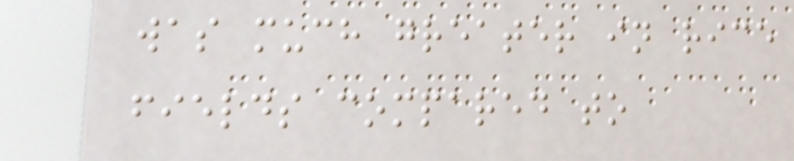was much greater in rice
fields compared to
